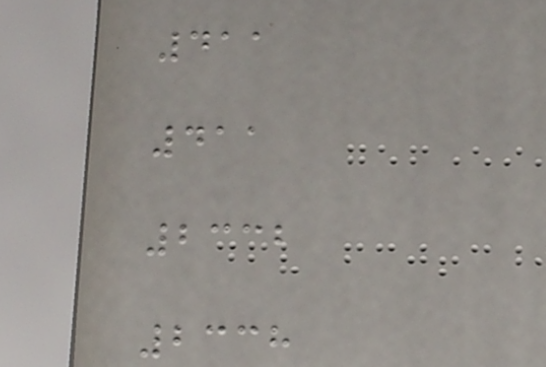411
411
2332
2338
